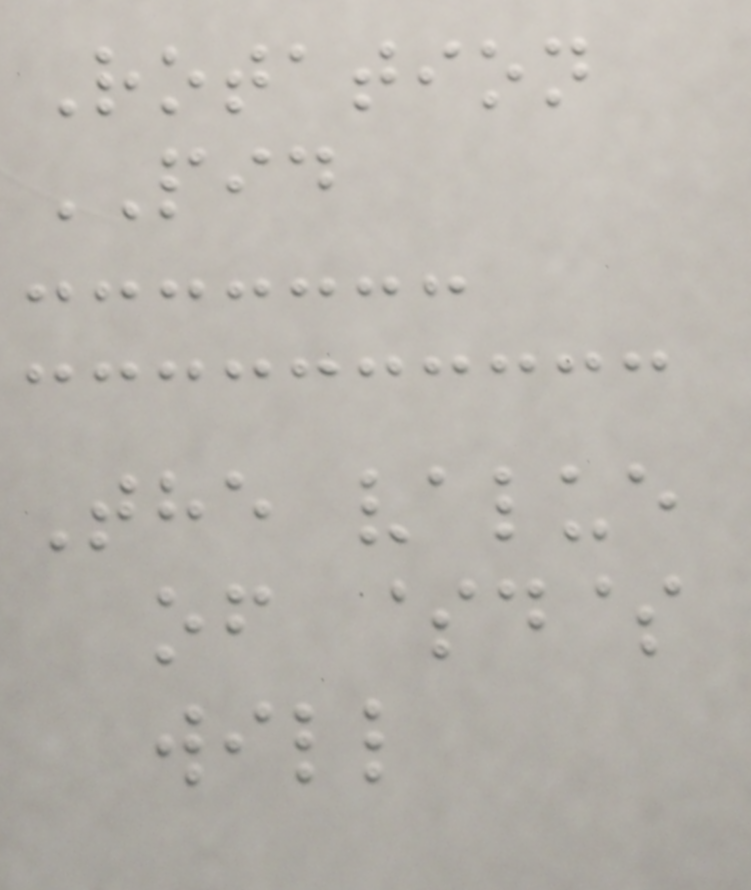Rotation
PID
The value
of $d$
will
